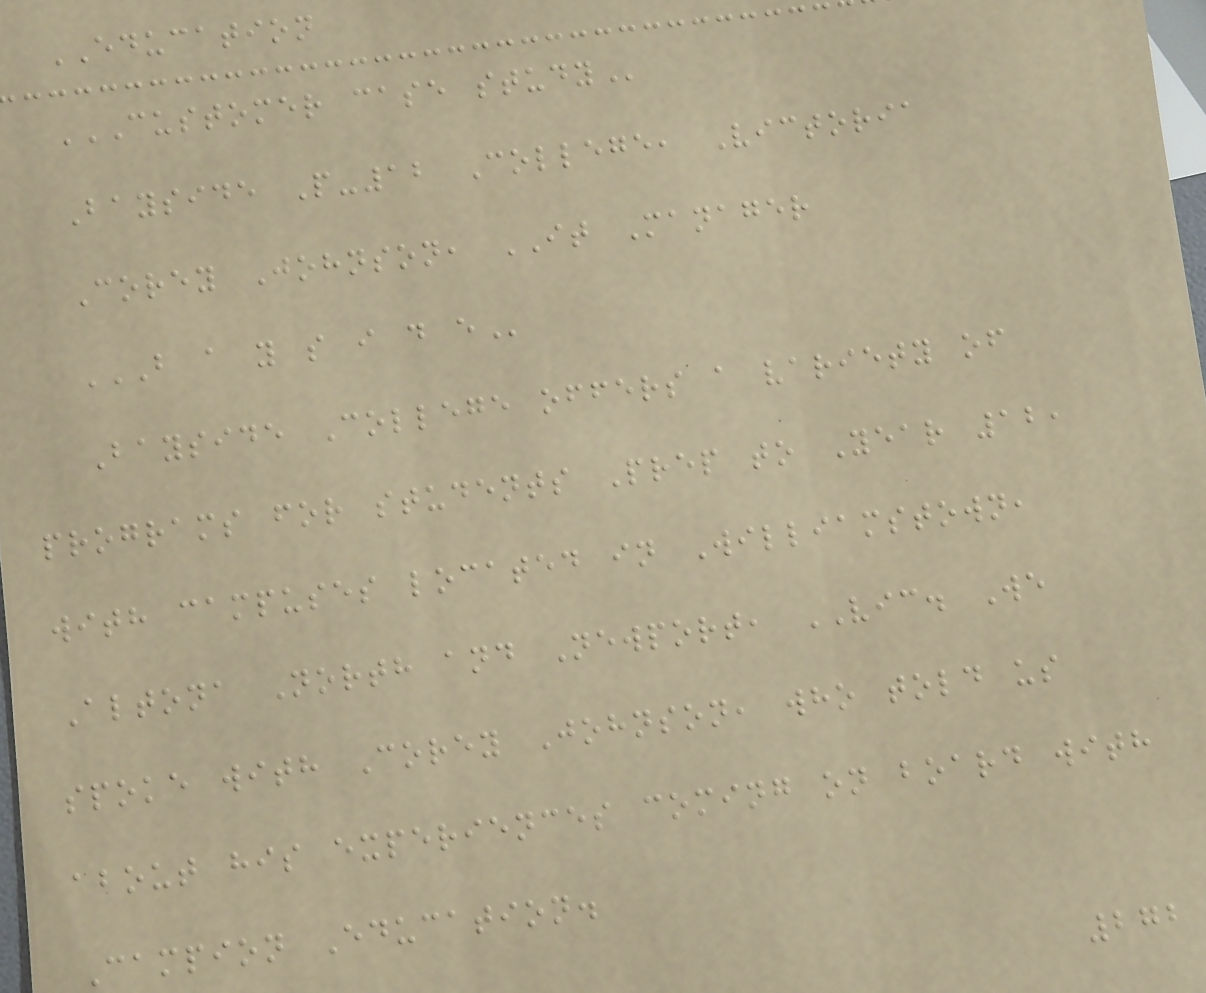EDUCATION
CUSTOMER CASE STUDY
Bayside P-12 College, Victoria
Corey Johnson, IT Manager
B A Y S I D E
Bayside College offers a variety of
programs for students Prep to Year 12,
with campuses located in Williamstown,
Altona North and Newport, VIC. We
spoke with Corey Johnson, who told us
about his experiences coming on board with
Campion Education.
272
